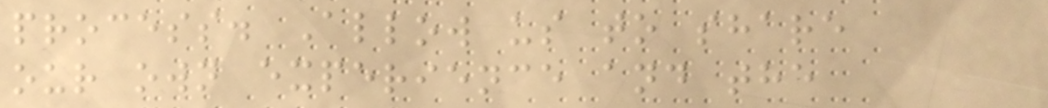process. Allow us to share
our own experience and the
